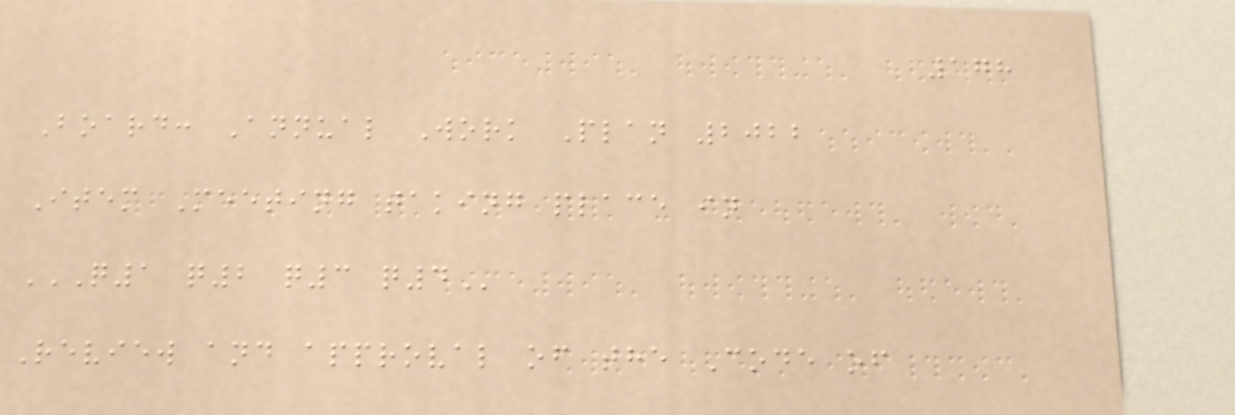178
Board: Annual Work Plan 2022
Item Meeting taking place in
Q1 Q2 Q3 Q4
Review and approval of the Code of
